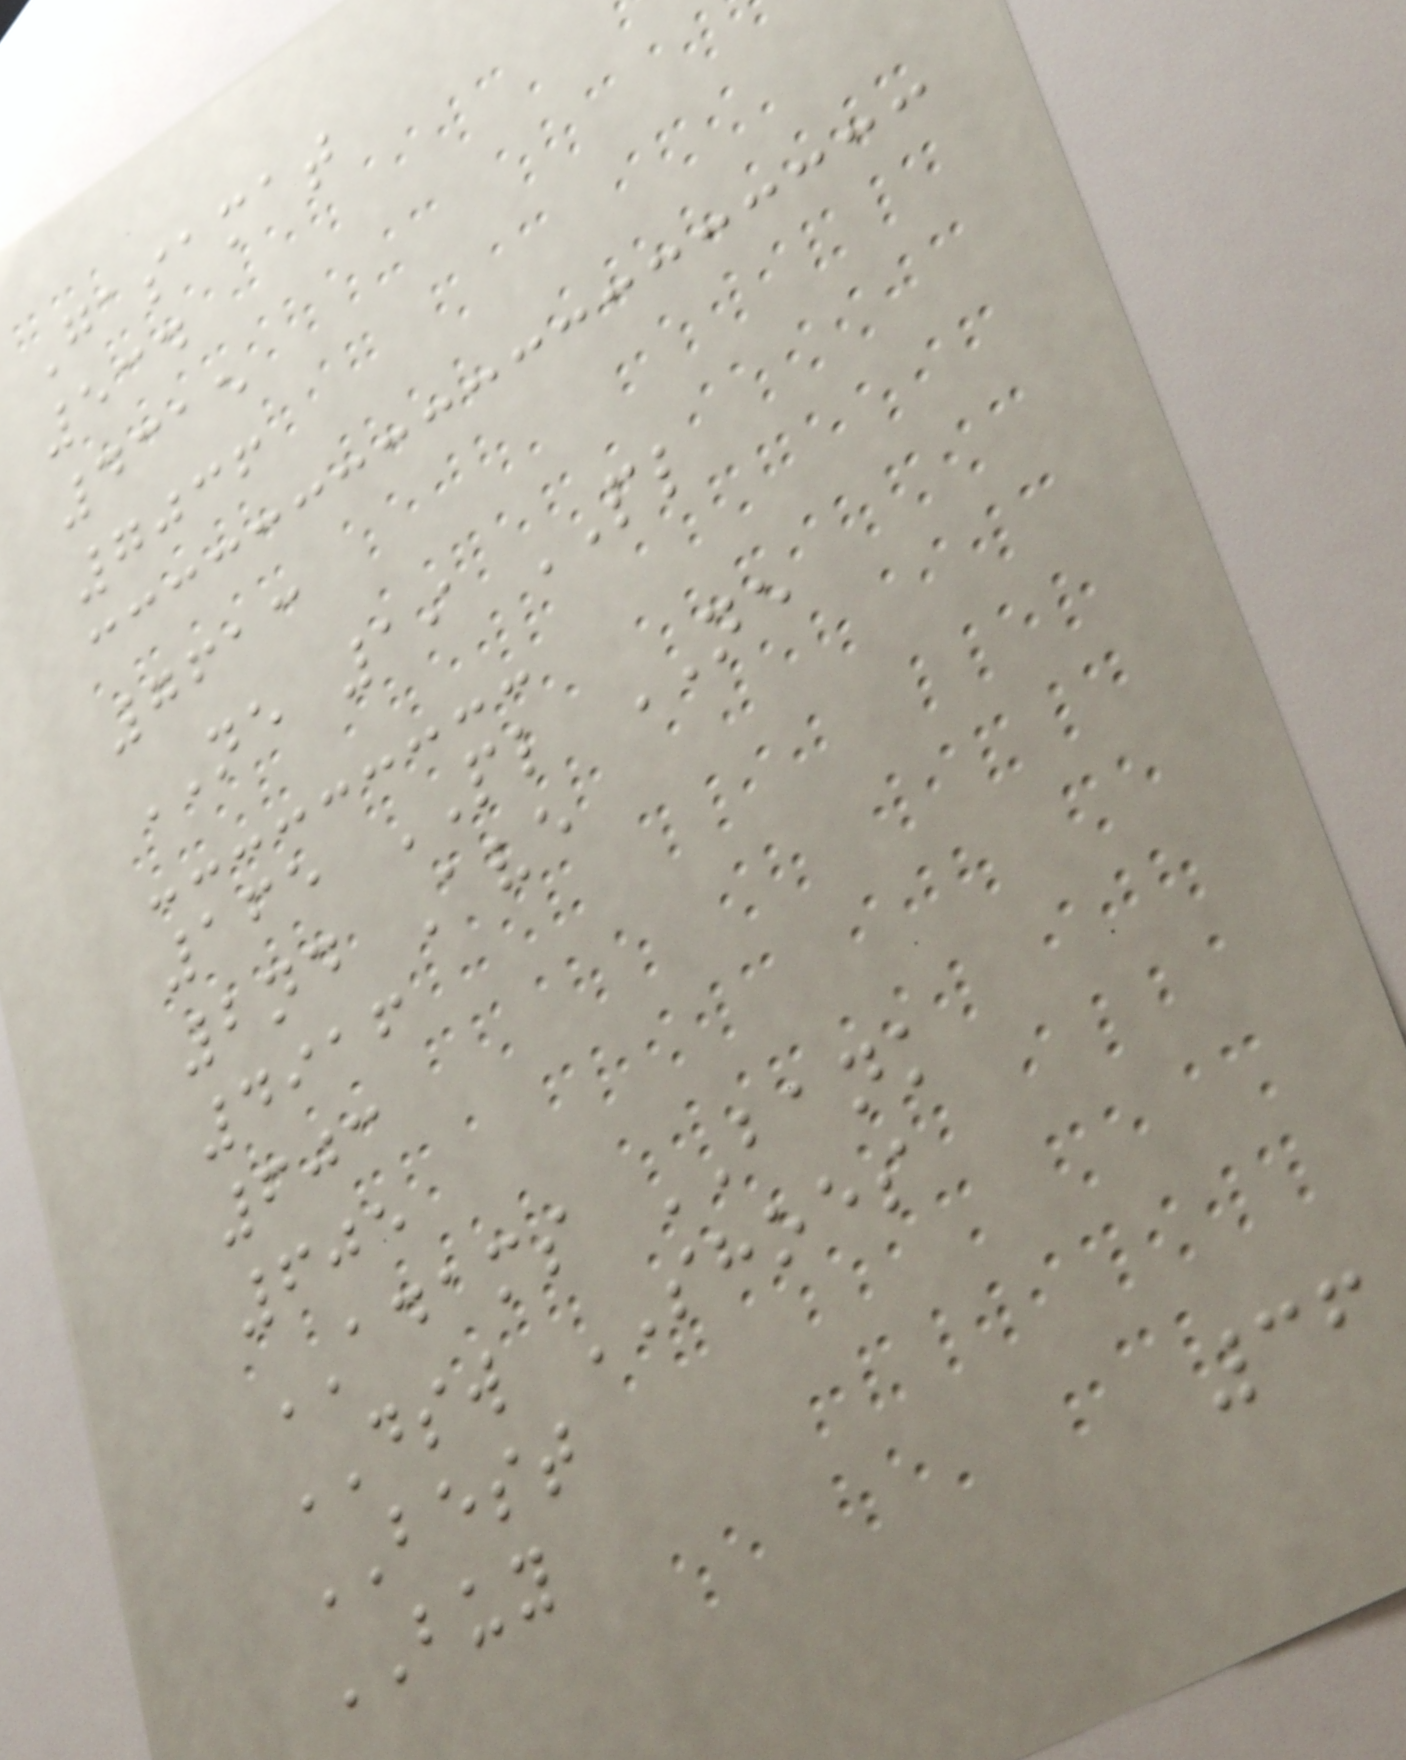Gasamat
534
4315
7036
7613
NE 19 PL
165 PL NE
2nd Ave
4916
603
605
ADAMS BANK
DSW SHOES
BEST
BUY
36
